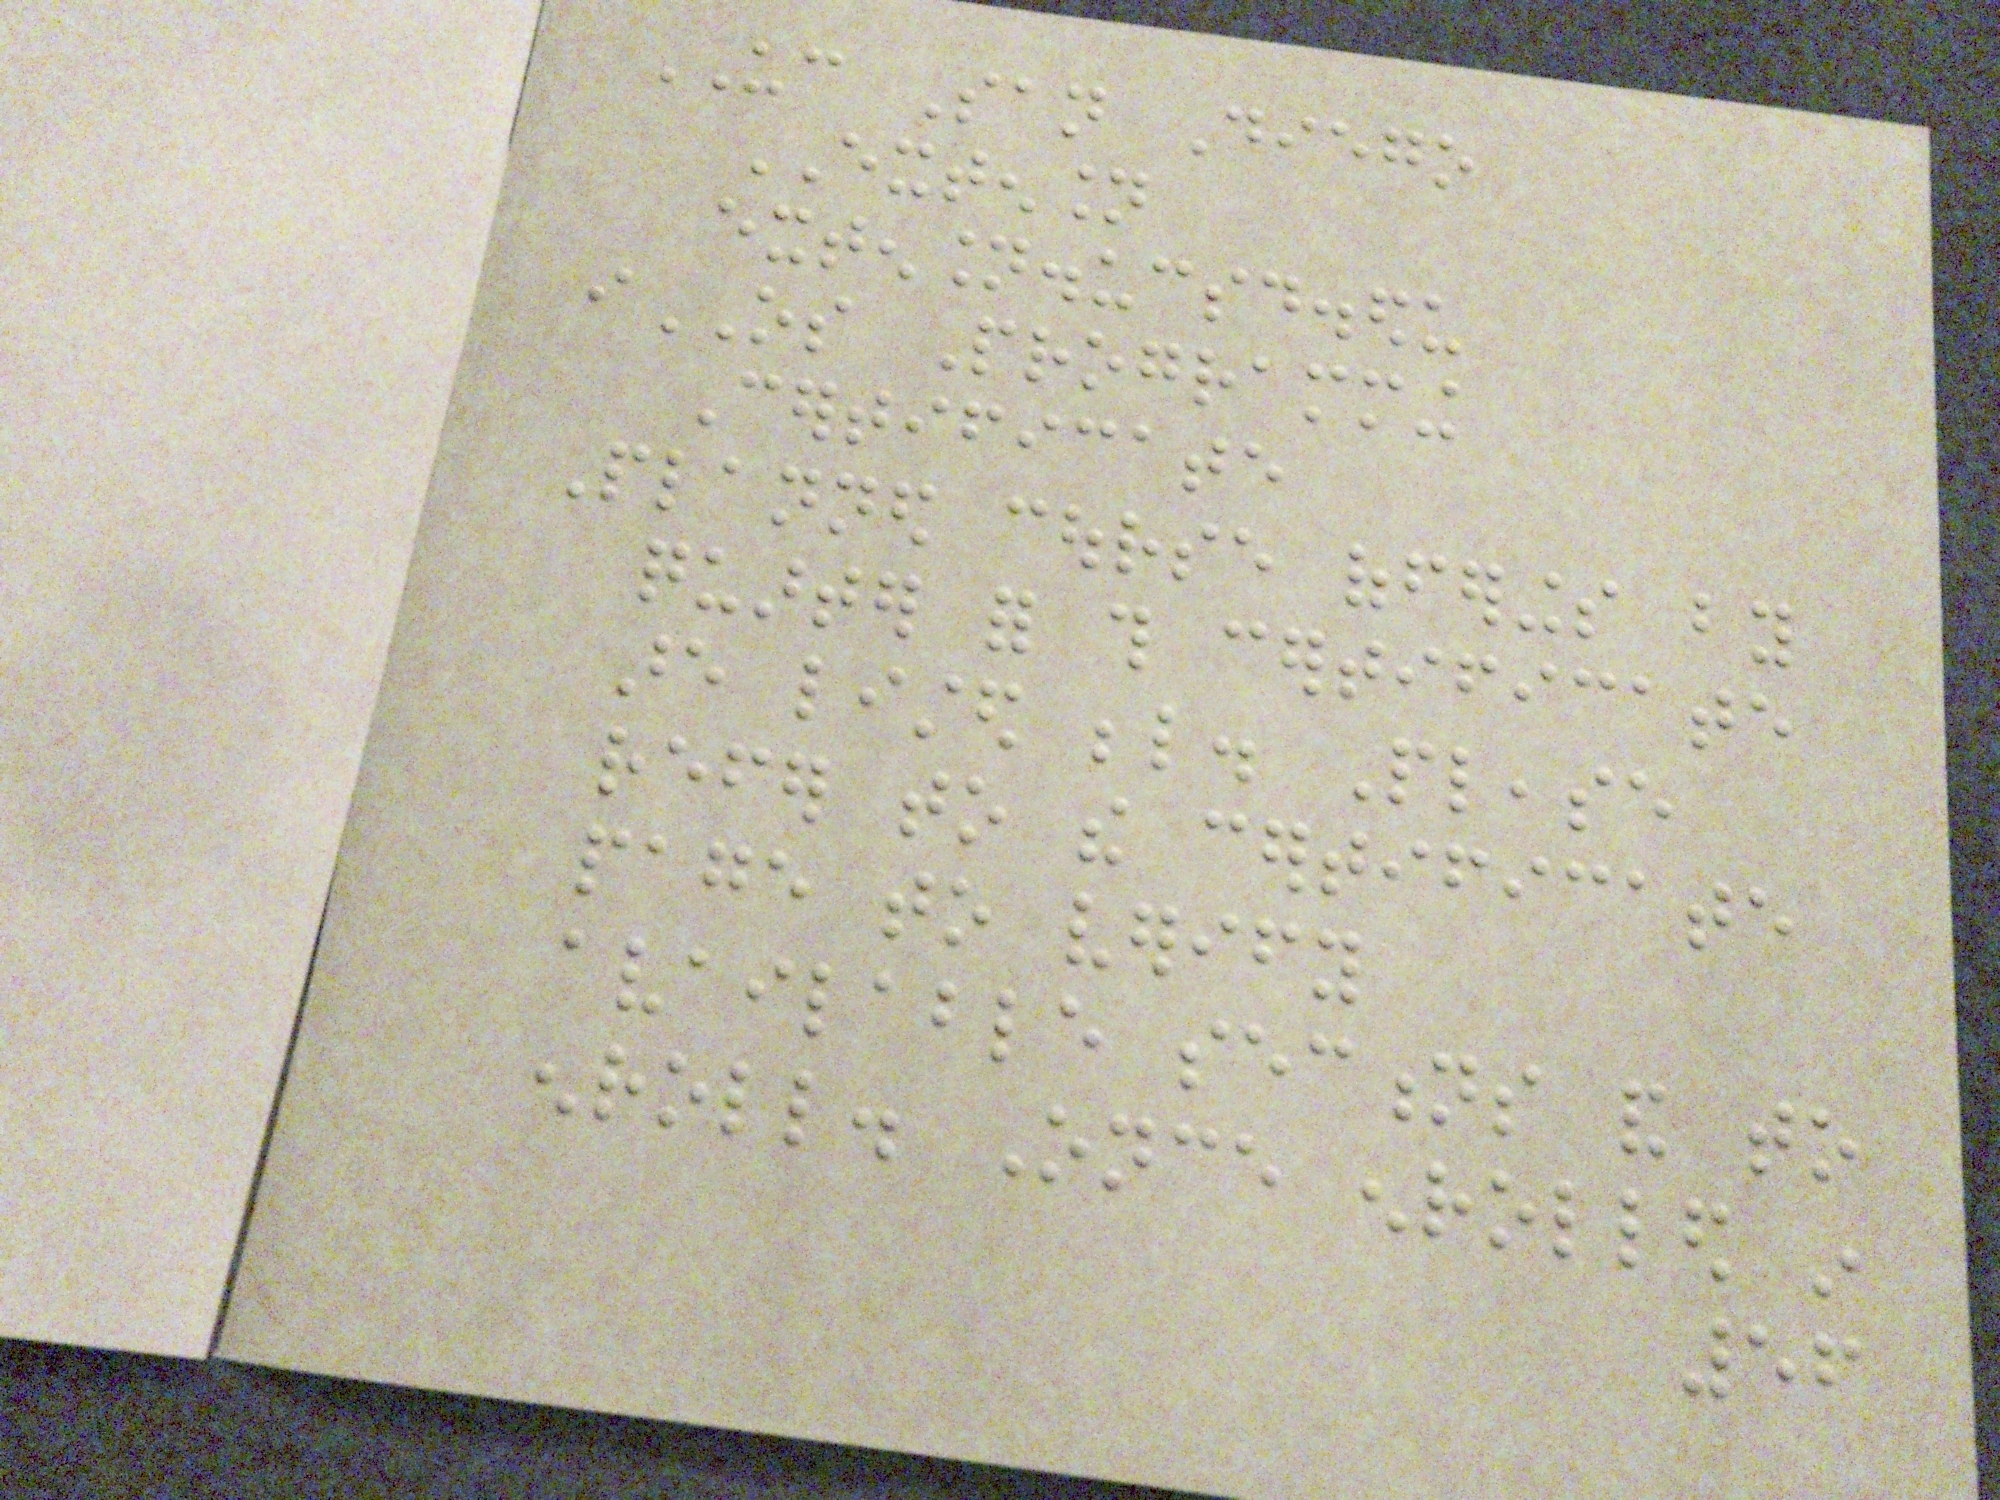UC San Diego
EXTENSION
extension.ucsd.edu
iOS Programming
Certificate
Planned course offerings by
quarter for this certificate
are listed below. Please
refer to the certificate
page to verify
available sections and to
enroll. Once enrolled in
56
